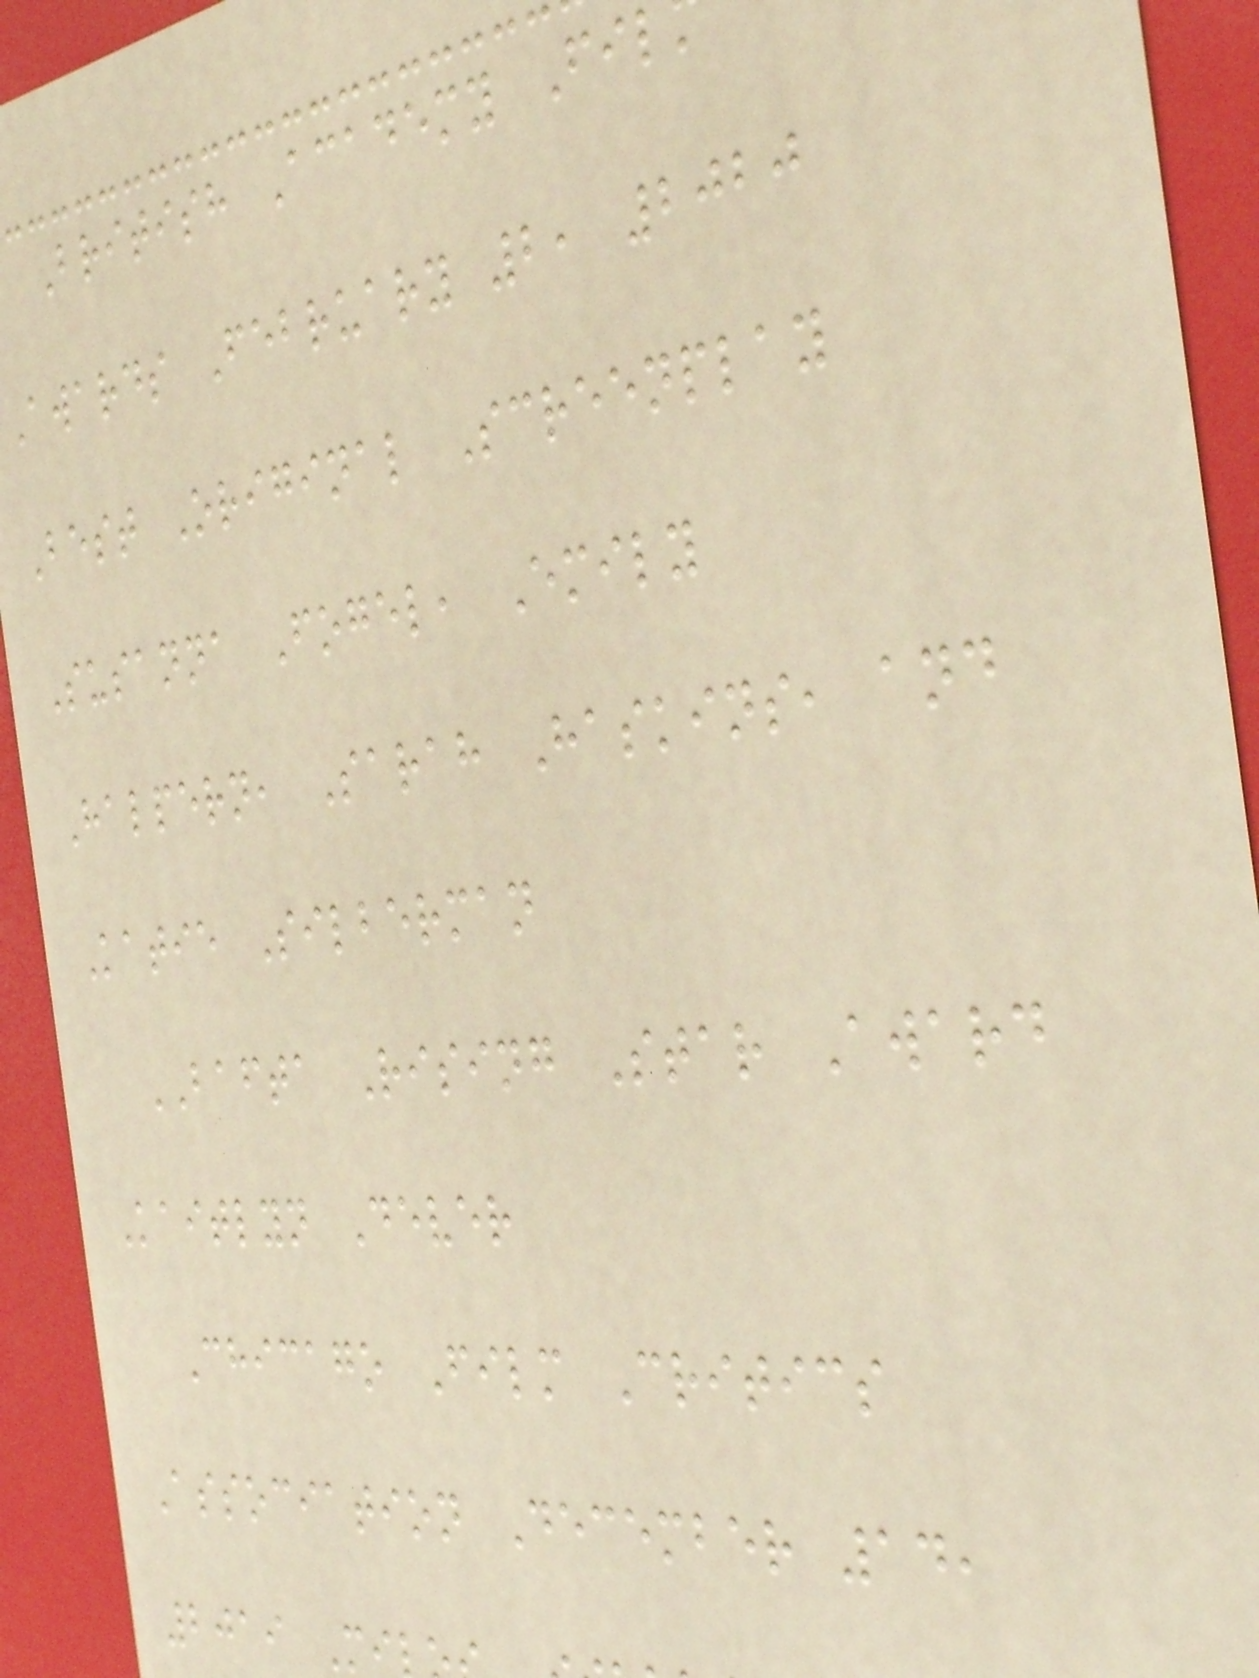British Academy Fil
Awards February 2, 2020
Best Original Screenplay
Susanna Fogel, Emily
Halpern, Sarah Haskins, and
Katie Silberman
BAFTA Rising Star Award
Kaitlyn Dever
Chicago Film Critics
Association December 14,
2019 Mi
